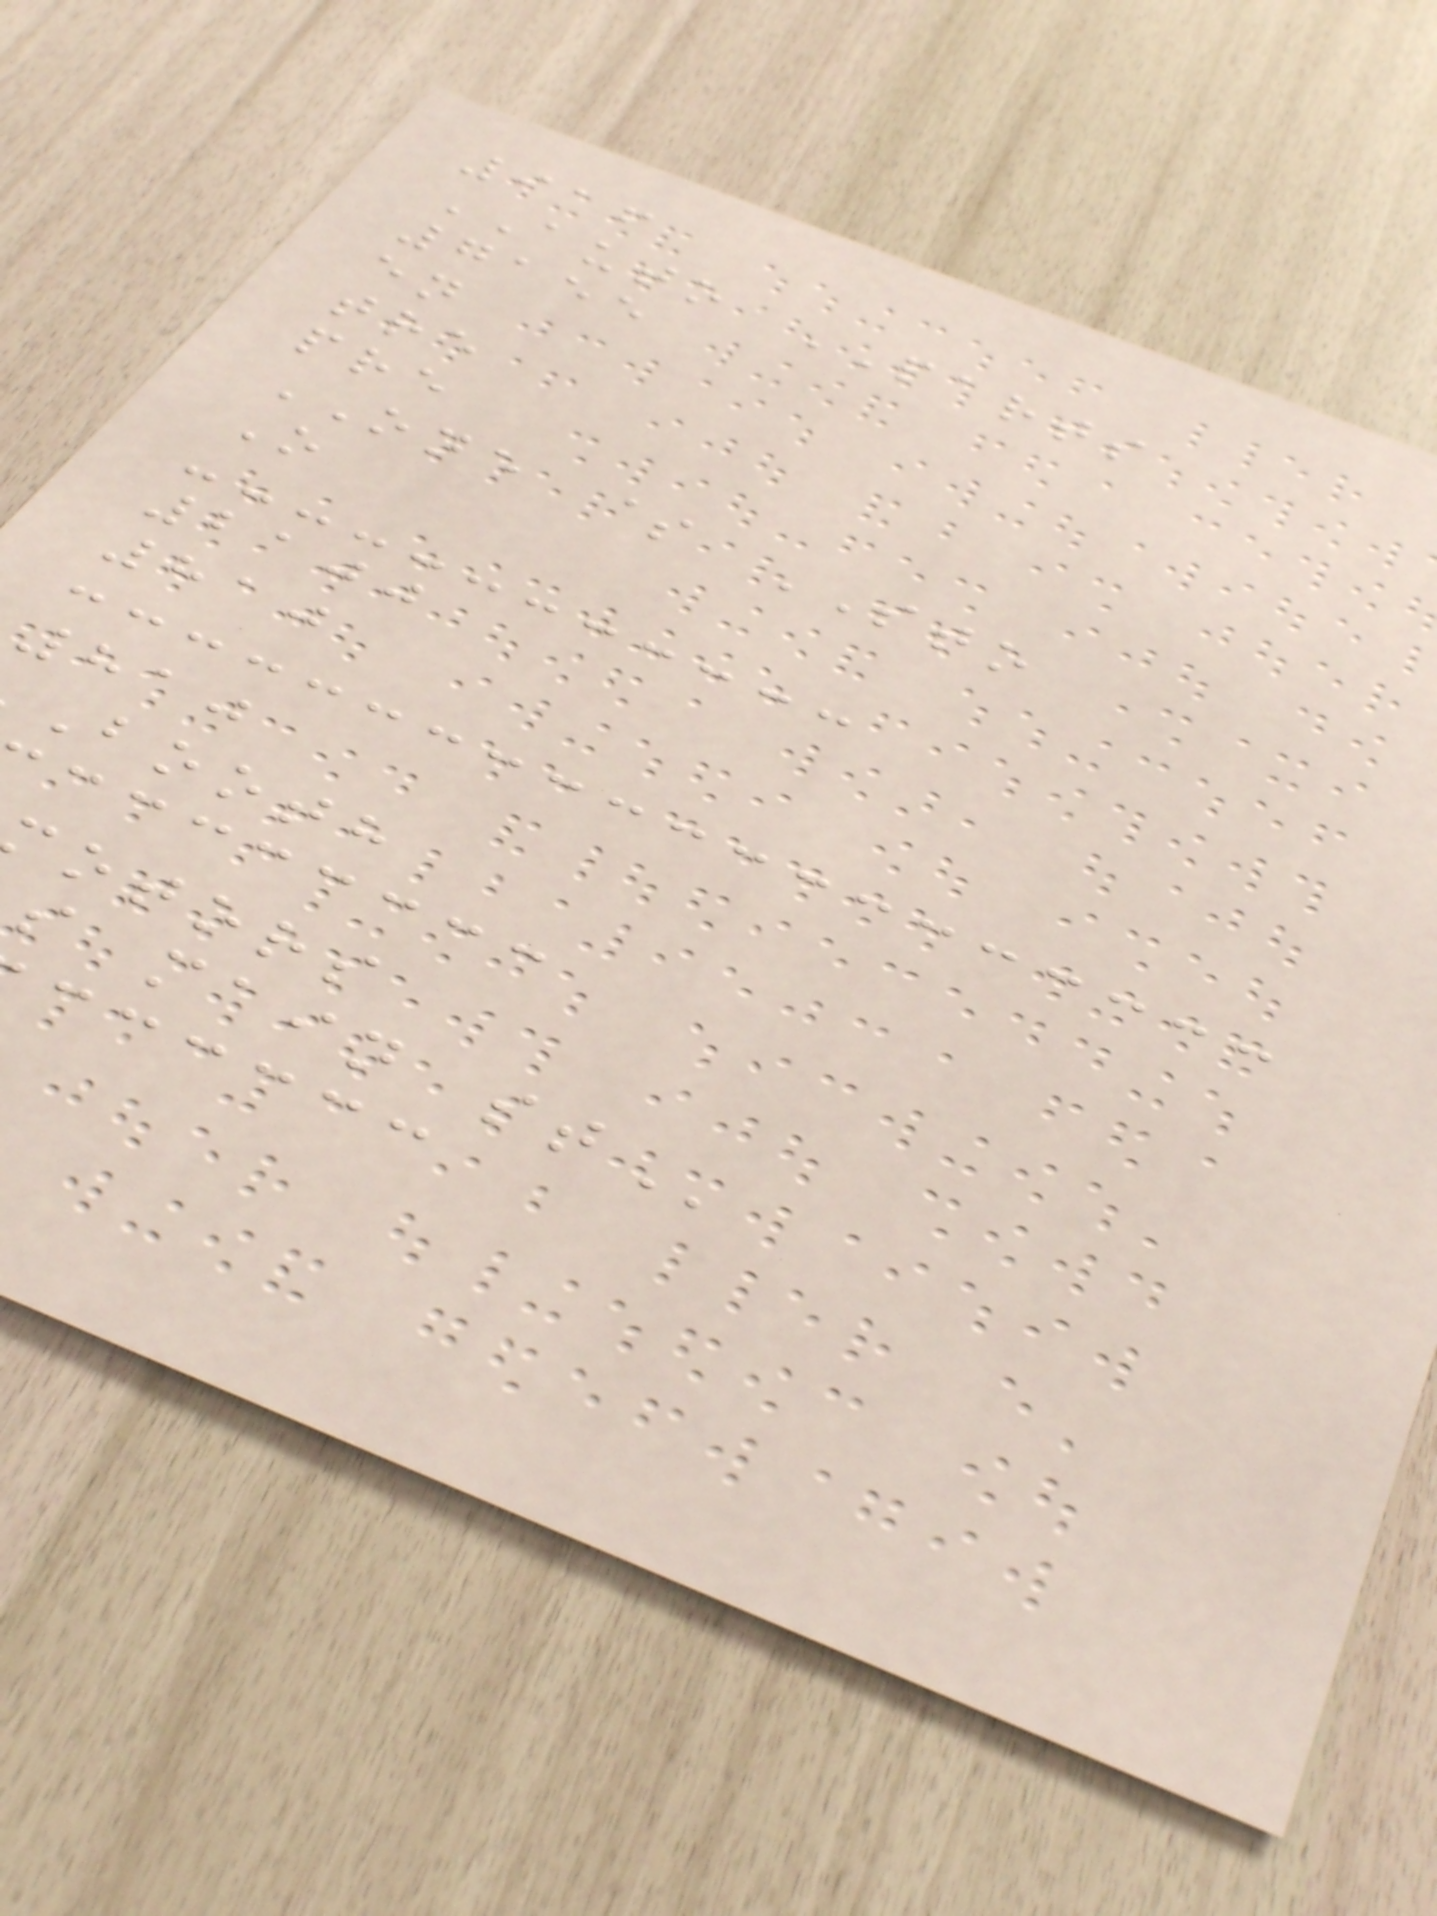916
AUTO PARTS
7155
en
tre
pre
ONE $ STO
O
2100
810
810
booth
otors
s main
